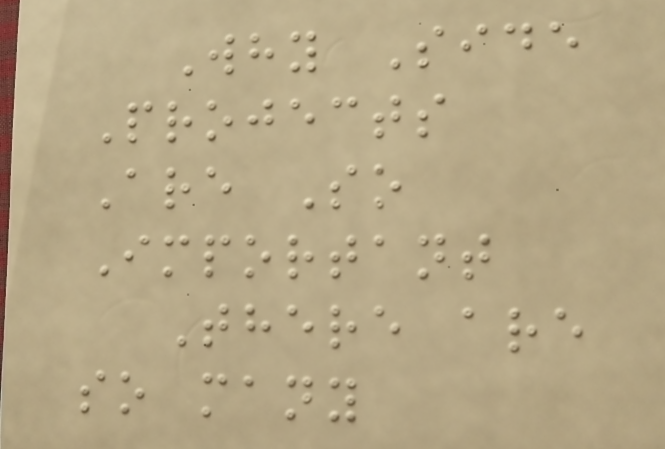Why Side
Projects
Are So
Important
There are
so many
